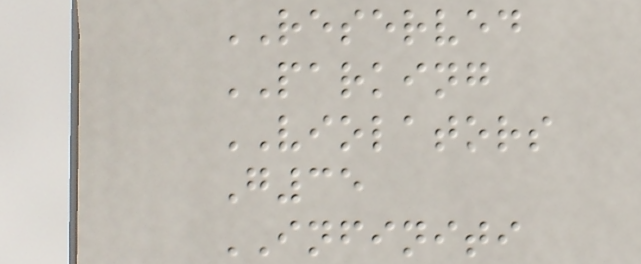RESERVED
PARKING
VIOLATORS
G35
INFINITI
